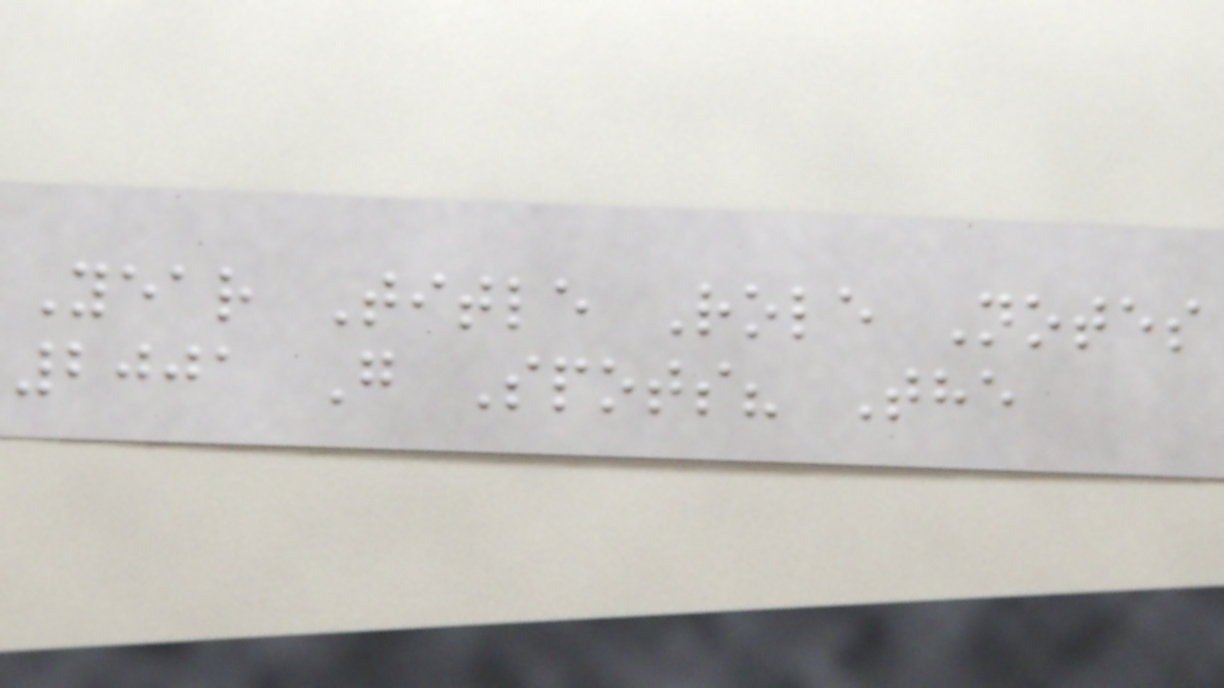Year Title Role Notes
2001 G Spots? The
